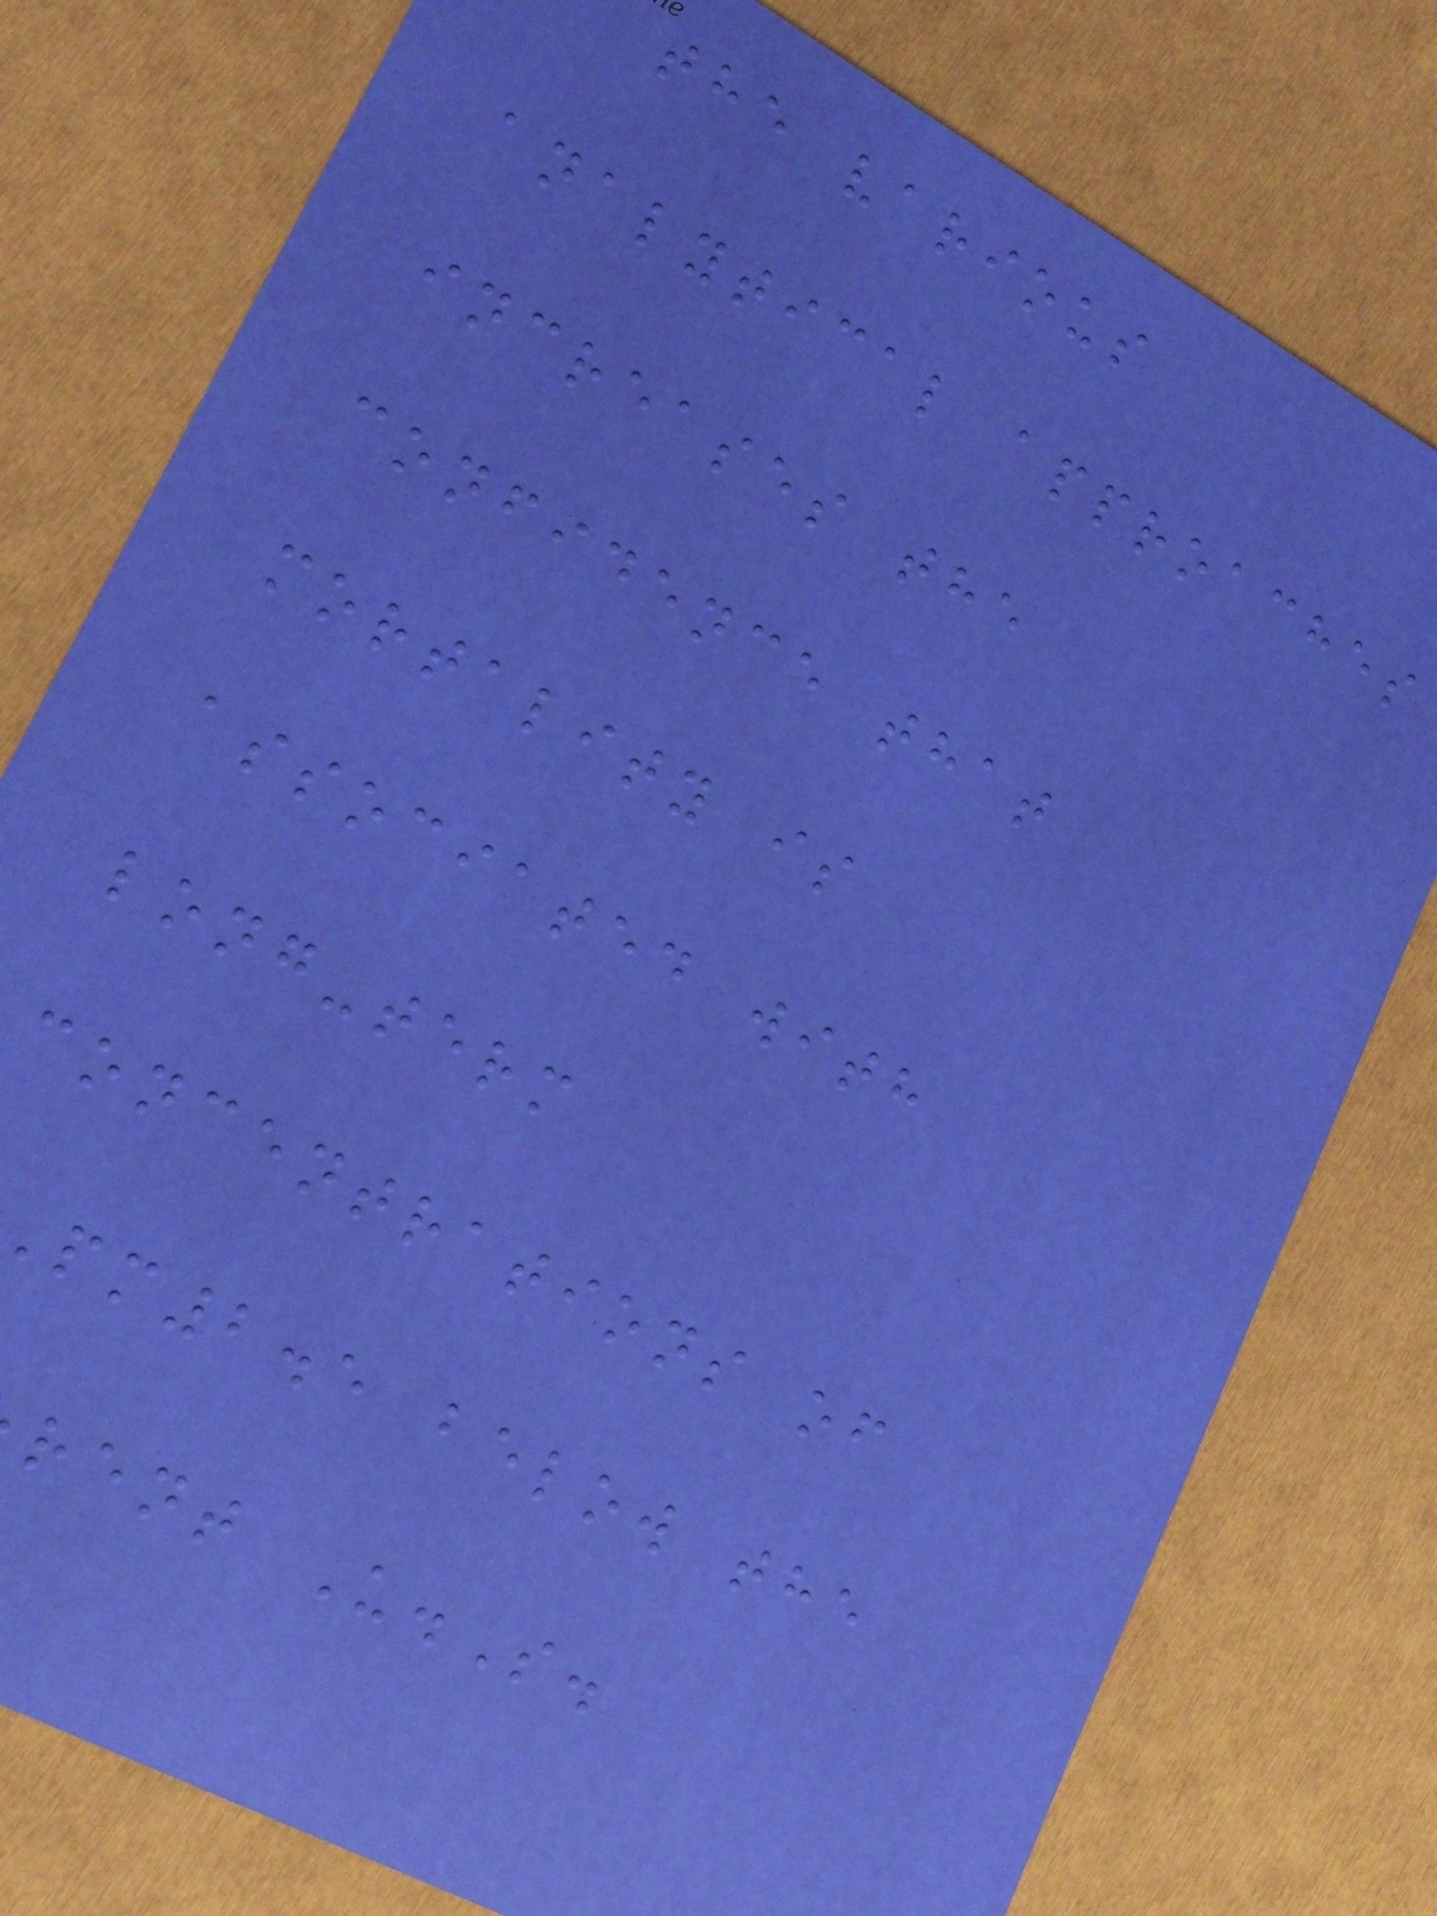the various
analytical approaches
increases the
confidence that
mortality is
associated with
long-term
concentrations of
pm2.5 below the
rent U.S.
